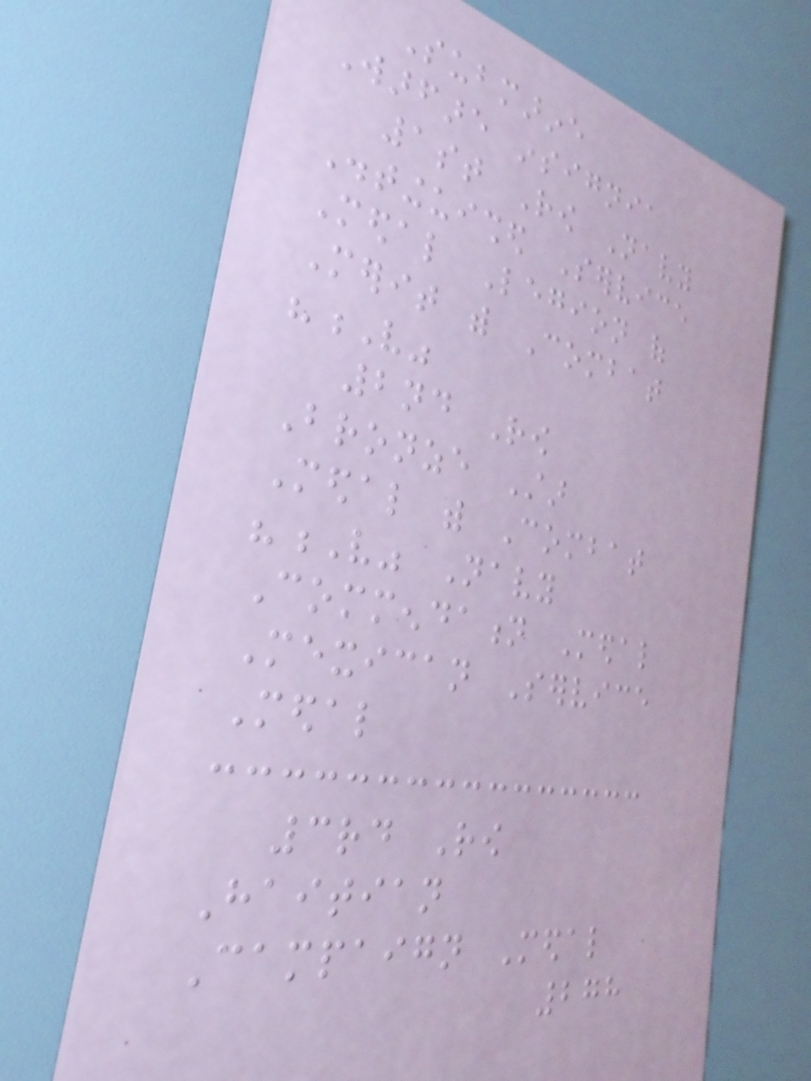Submarine
Warfare insignia
1st Row Navy
Distinguished Service
Medal Legion of
Merit with Combat
"V"
2nd Row
Bronze Star
Medal with Combat
"V" Navy
Commendation Medal
Mexican Service
Medal
3rd Row
Haitian
Campaign Medal
278
